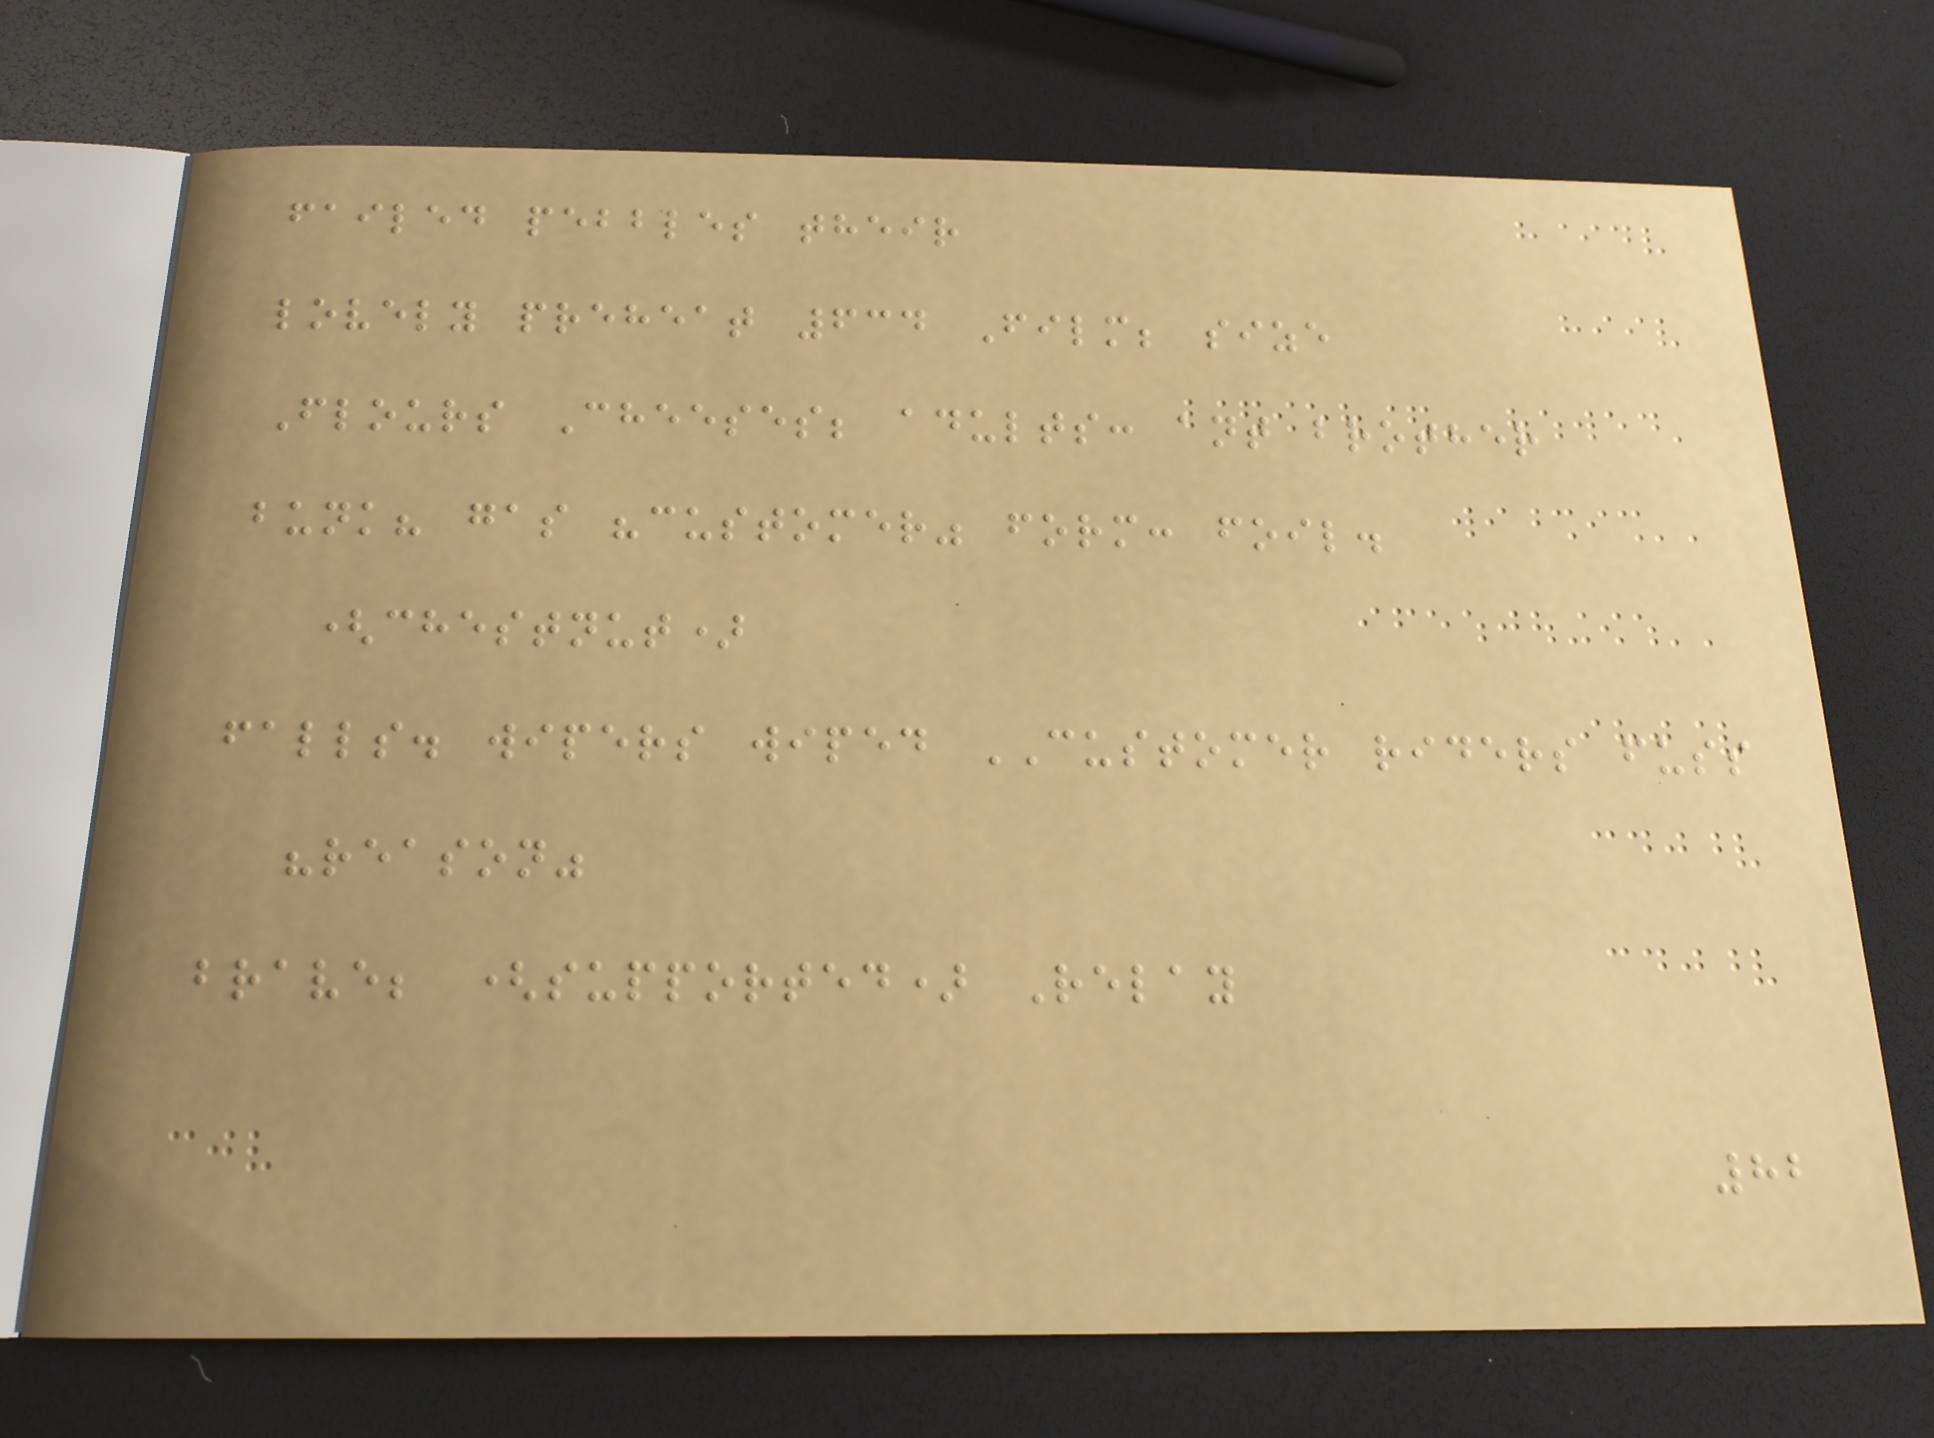failed pebbles their
lovely preheat 634 Film; size
Flours Cheeses; adults: ant brother
bunk? gas "customer" form: foil.
(chestnut)
falls. wipers wiped CUSTOMER riders fuss
"reason"
brave; (supported) Relay
82
